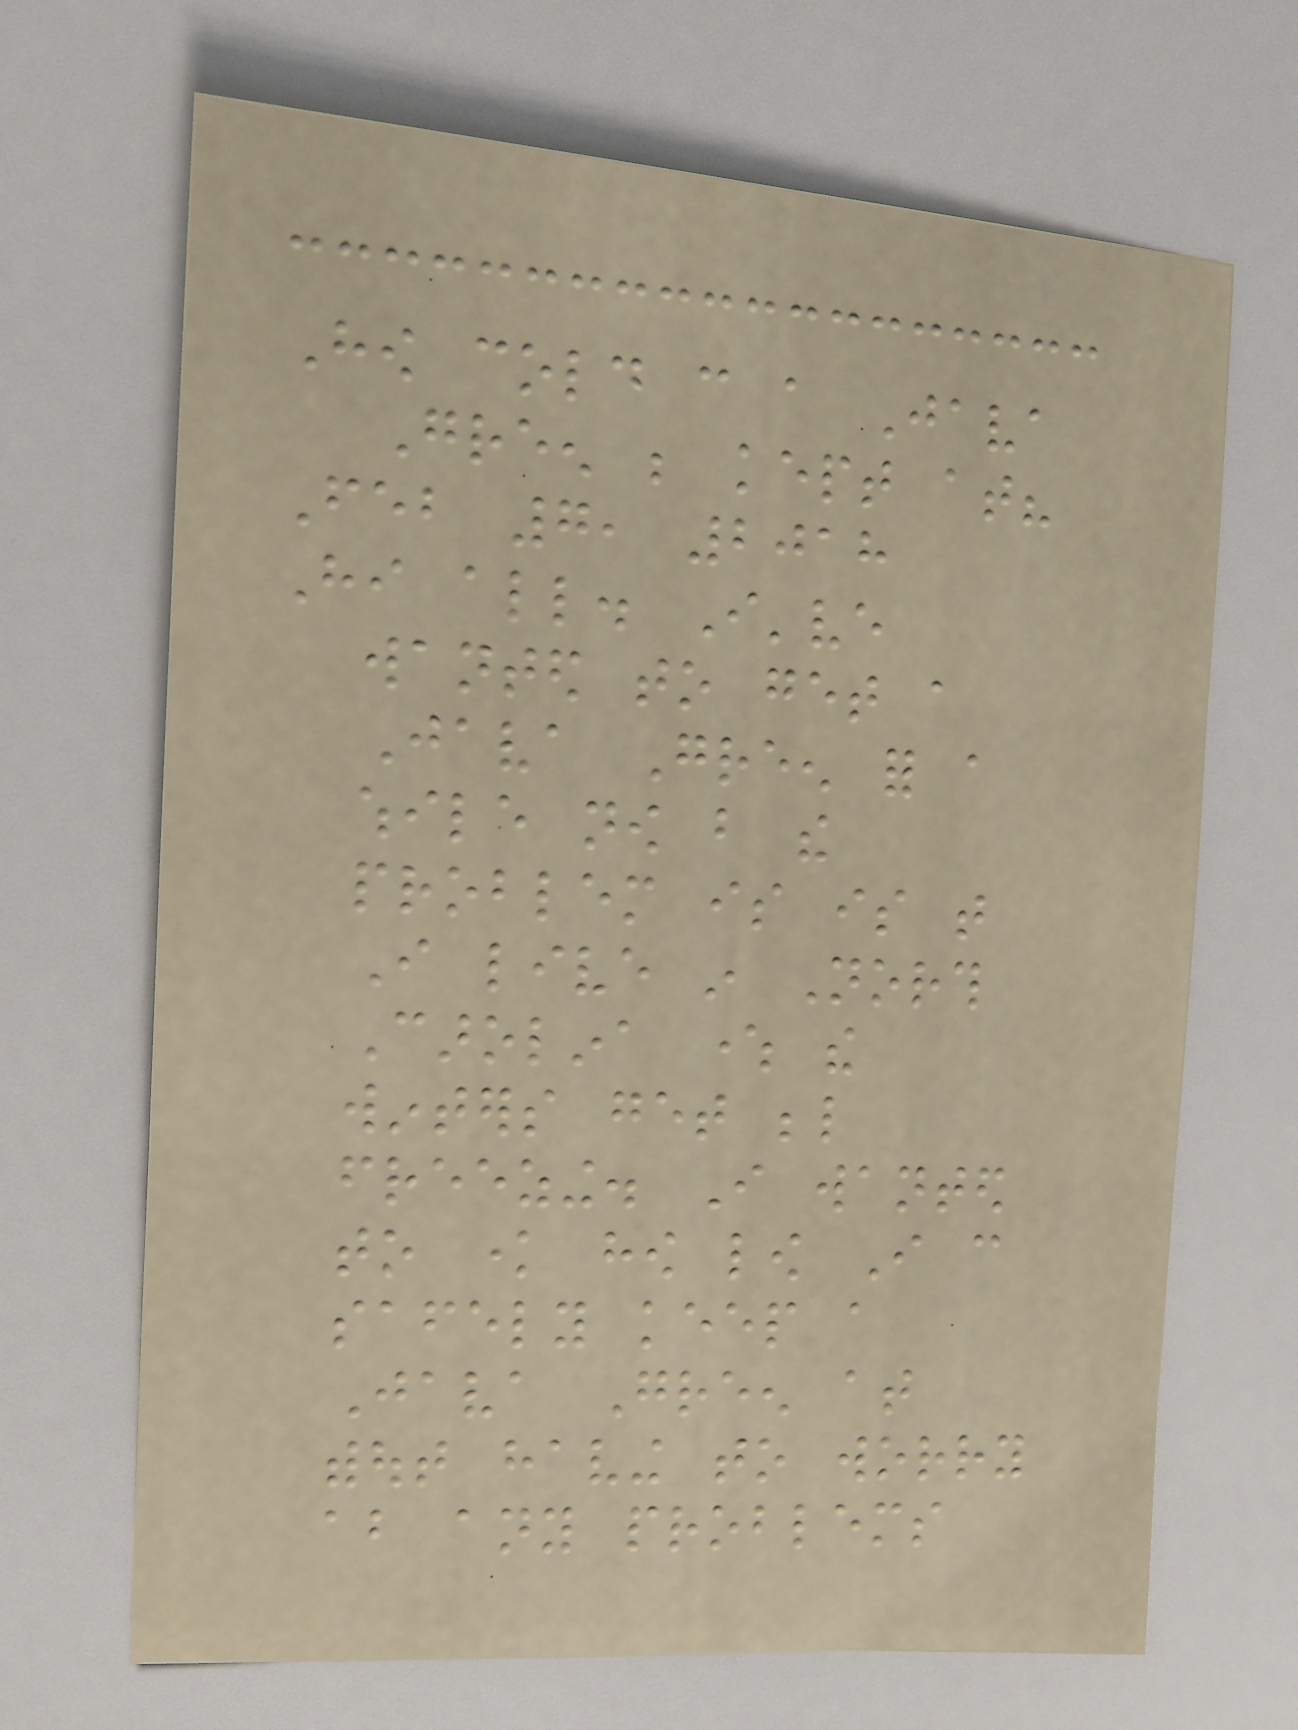How cold can a Java
Green be kept at?
Feb 7, 2018
Hi all. I've
wanted to get a
Java Green for a
while now but the
problem is is that
I live in North
Carolina where the
winters get below
freezing. I wanted
to know how low I can
safely keep a
Java Green at
without having to worry
about any problems
